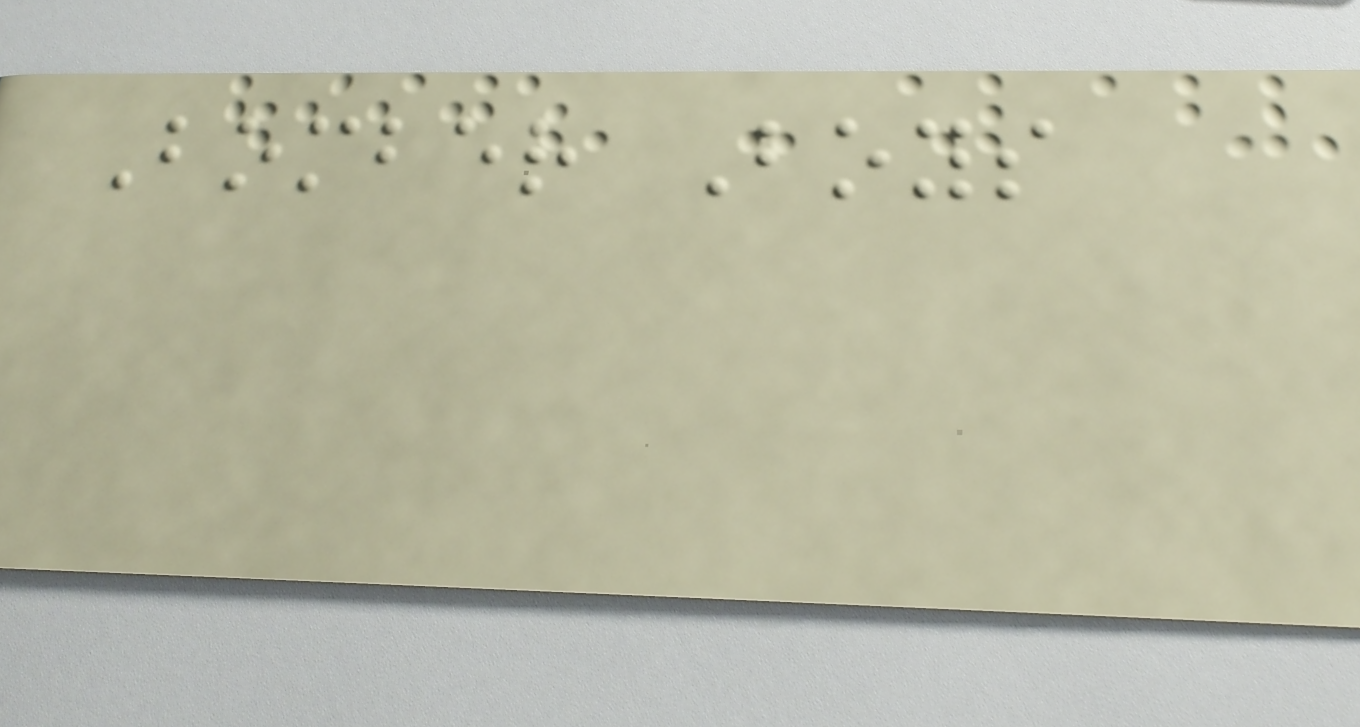Bomber Boys
